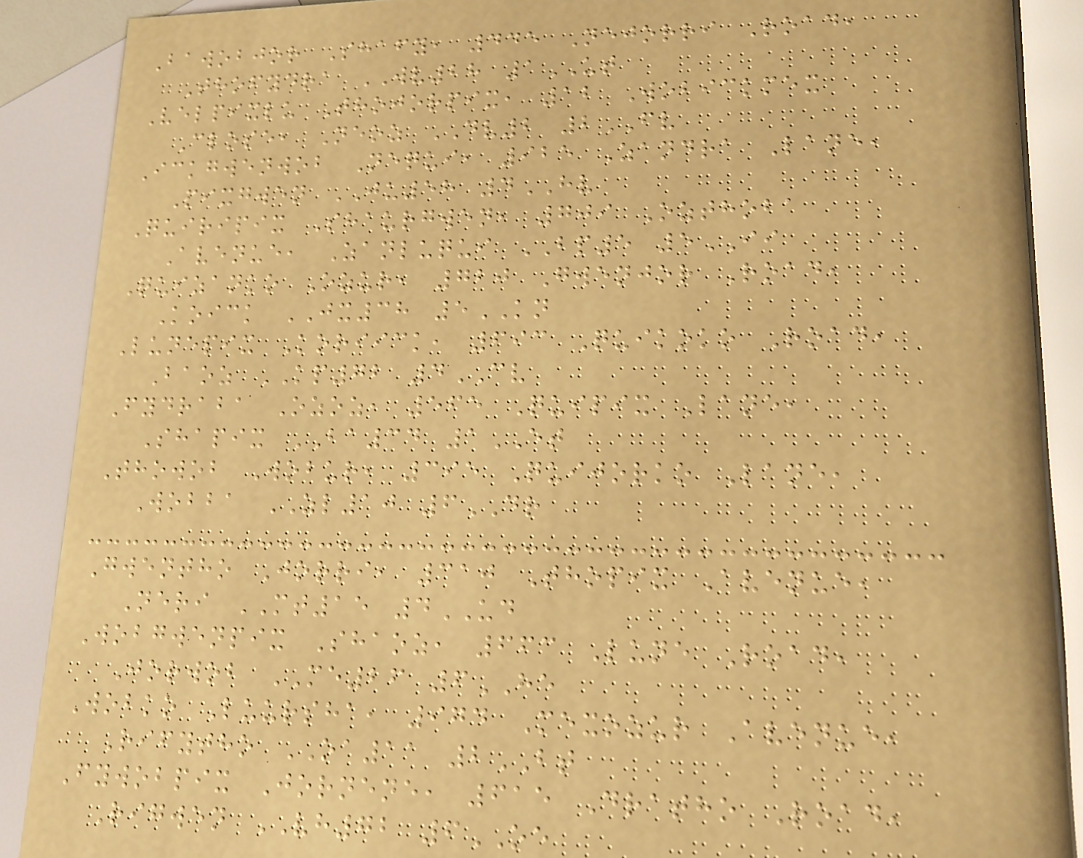Bawobjor Shafy, 445 Nejorri Road,
Thofydra WV28 1UT
Velpixlu Thojorpix, 12 Wobickmex
Close, Neoz DV2 2FV
Ickgwenwob Nequi, 925 Zandra Lane,
Pixgwen JU58 4HV
Quiripix Shaurgwen, 709 Ozthoba
Avenue, Zanluqui BP5 5II
Quizanko Ozur, 720 Gwenjor Road,
Koick JX38 5KN
Lunepix Koriick, 693 Quikoko Road,
Baoz KP72 4CV
Fydraba Ozoz, 565 Quipix Lane,
Shapix BA34 1ET
Thowob Wobur, 395 Quijorko Lane,
Wobba ZL10 6DR
Gwentho Jorri, 310 Thopix Avenue,
Neri MT15 4UD
Wobgwenpix Shaoz, 663 Lune Road,
Jorwob ME26 6HE
Wobko Luursha, 974 Mexozur Avenue,
Rifytho OA11 2BT
Fywobpix Jornene, 615 Dratho Road,
Rigwen VH72 6OE
